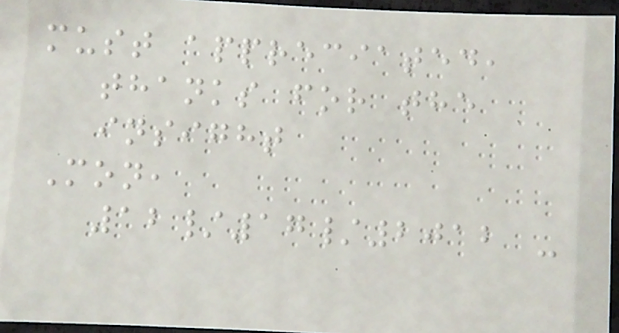must appreciated,
thanks for the
insight
Mon,
12/17/2012 -
